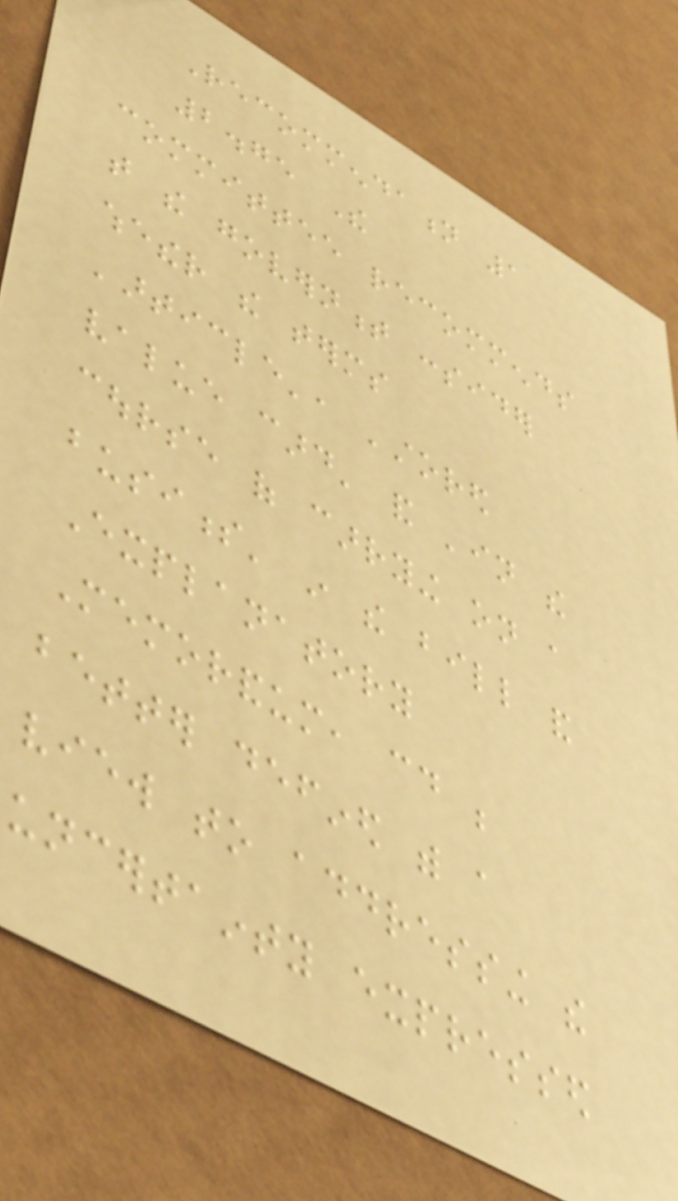Recommendation 1
2.75 The
committee recommends
that the government consider
whether the terms
'article', 'stored
value card' and 'in the
course of carrying on a
business' in the bill and
Explanatory
Memorandum, could be
better defined with a
view to addressing the
uncertainty expressed
